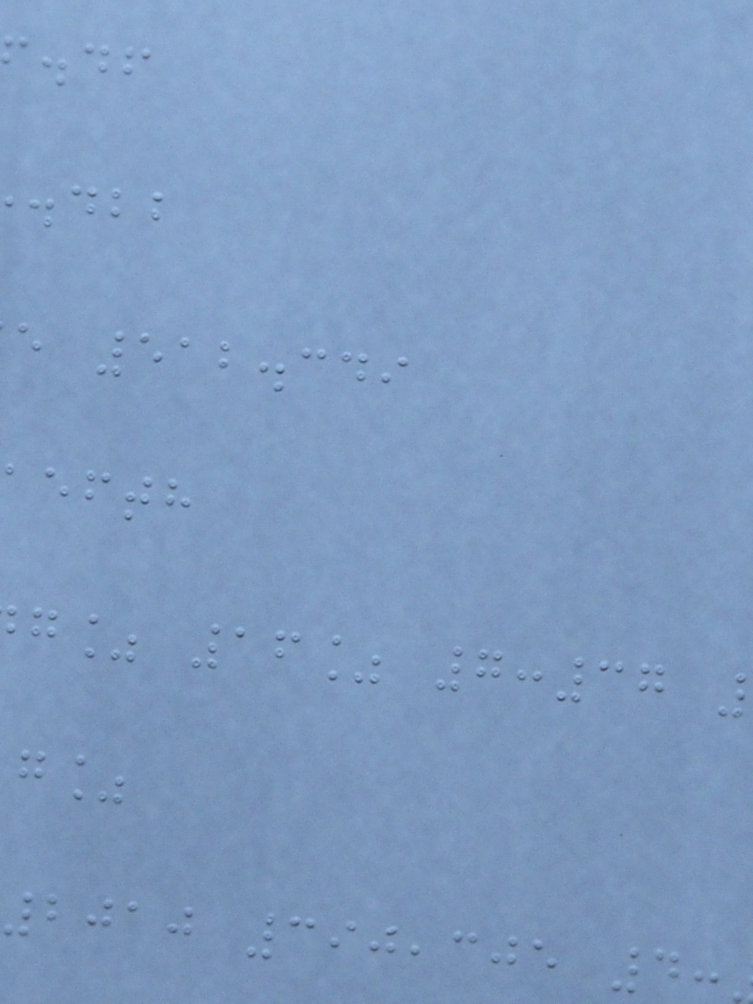.dbb
e 512.349
efth
g% 16% 7:37
2010 390,305 4:
